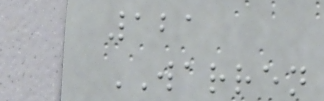121
WARREN
